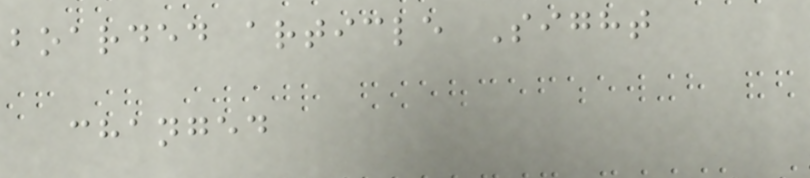boarded article Sight
changed
